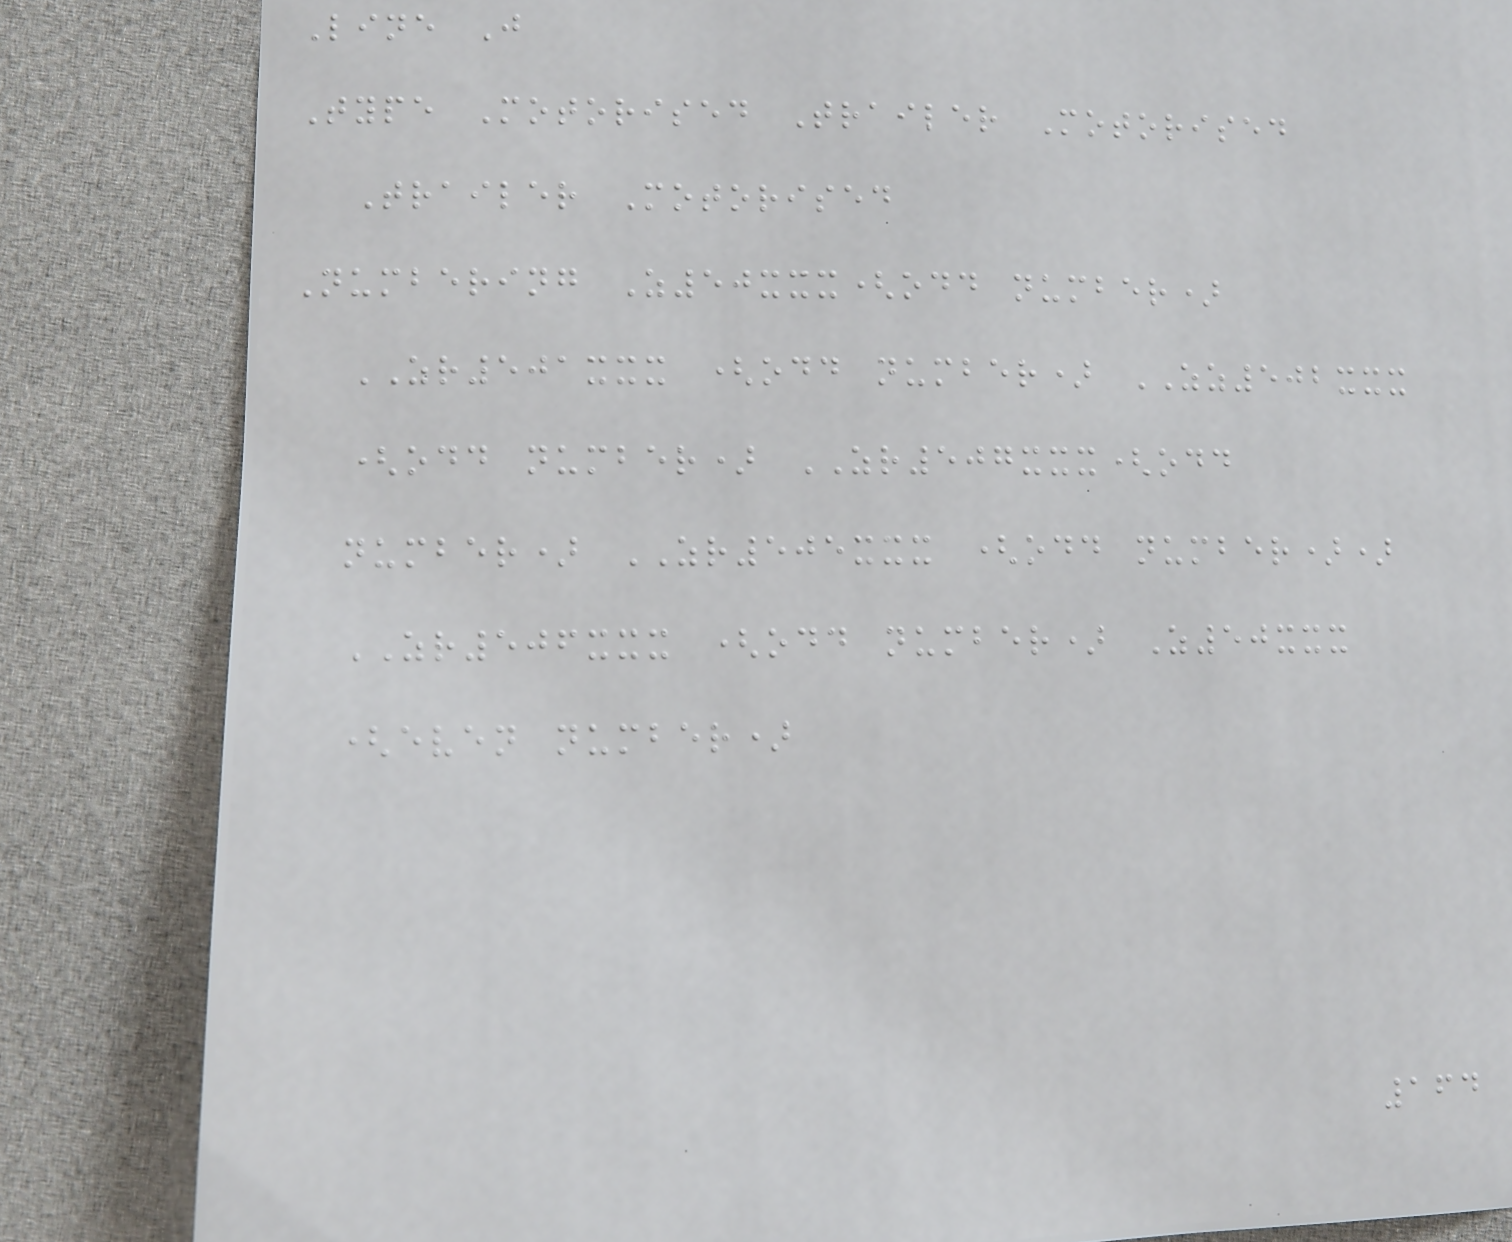Line J
Type Motorised Trailer Motorised
Trailer Motorised
Numbering Z50xxx(odd number)
ZR501xxx (odd number) ZZ502xxx
(odd number) ZR507xxx(odd
number) ZR505xxx (odd number))
ZR506xxx (odd number) Z50xxx
(even number)
164
